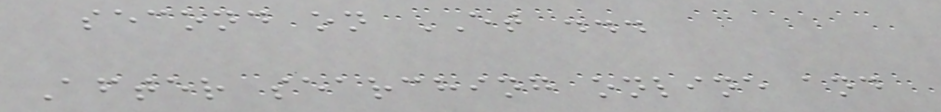second on ET ...
After searching online and
